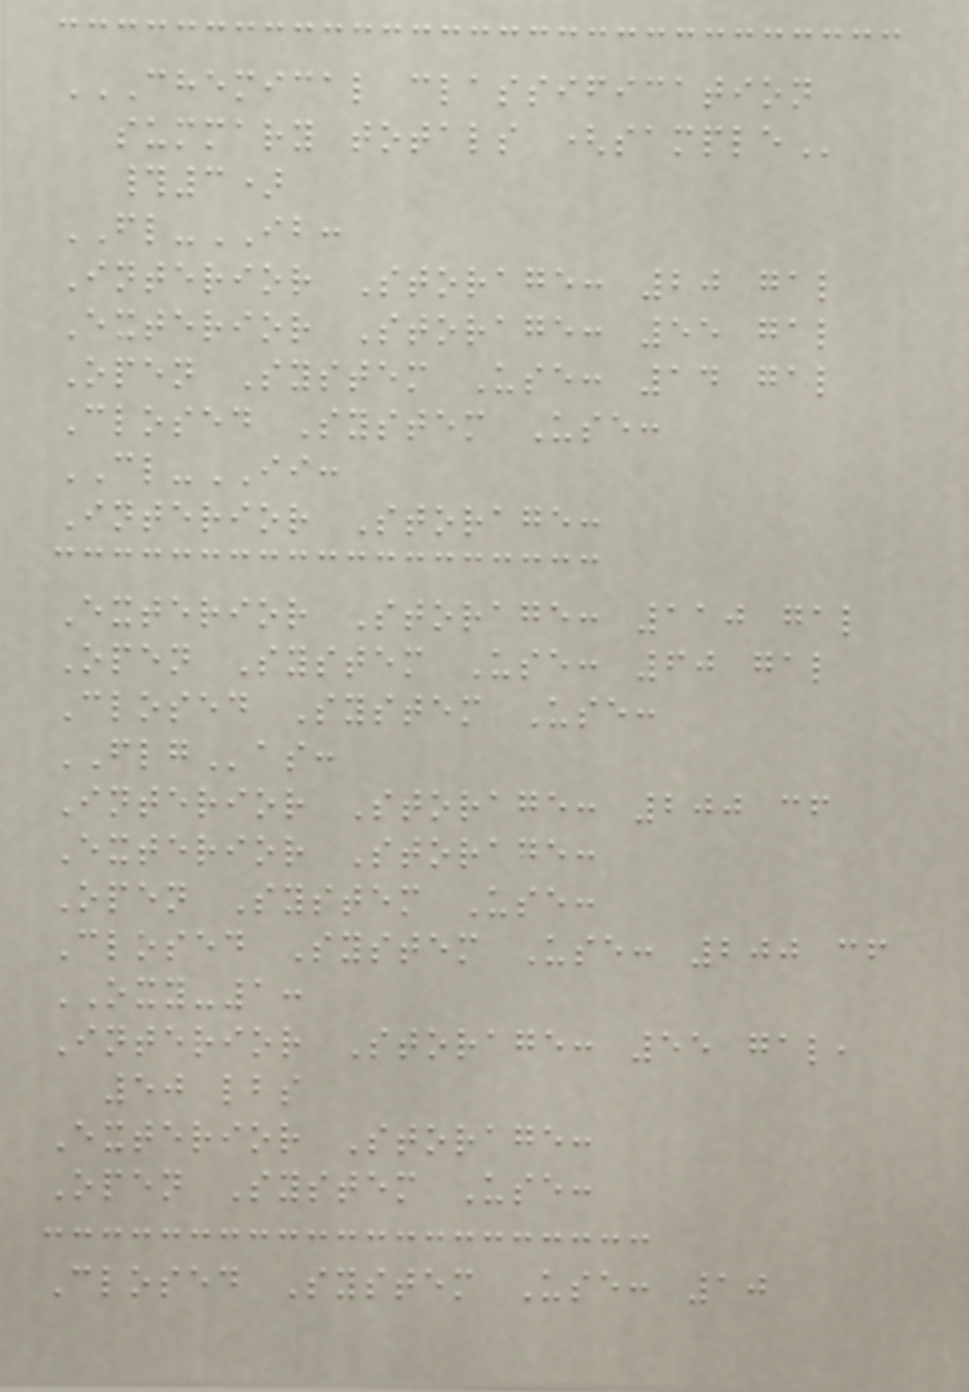CHEMICAL CLASSIFICATION
SUMMARY TOTALS (SAMPLE
#3)
FL-IB:
Interior Storage: 20 gal
Exterior Storage: 55 gal
Open System Use: 14 gal
Closed System Use:
CL-II:
Interior Storage:
Exterior Storage: 110 gal
Open System Use: 60 gal
Closed System Use:
FLGas:
Interior Storage: 200 cf
Exterior Storage:
Open System Use:
Closed System Use: 200 cf
OXY-1:
Interior Storage: 55 gal,
50 lbs
Exterior Storage:
Open System Use:
Closed System Use: 10
